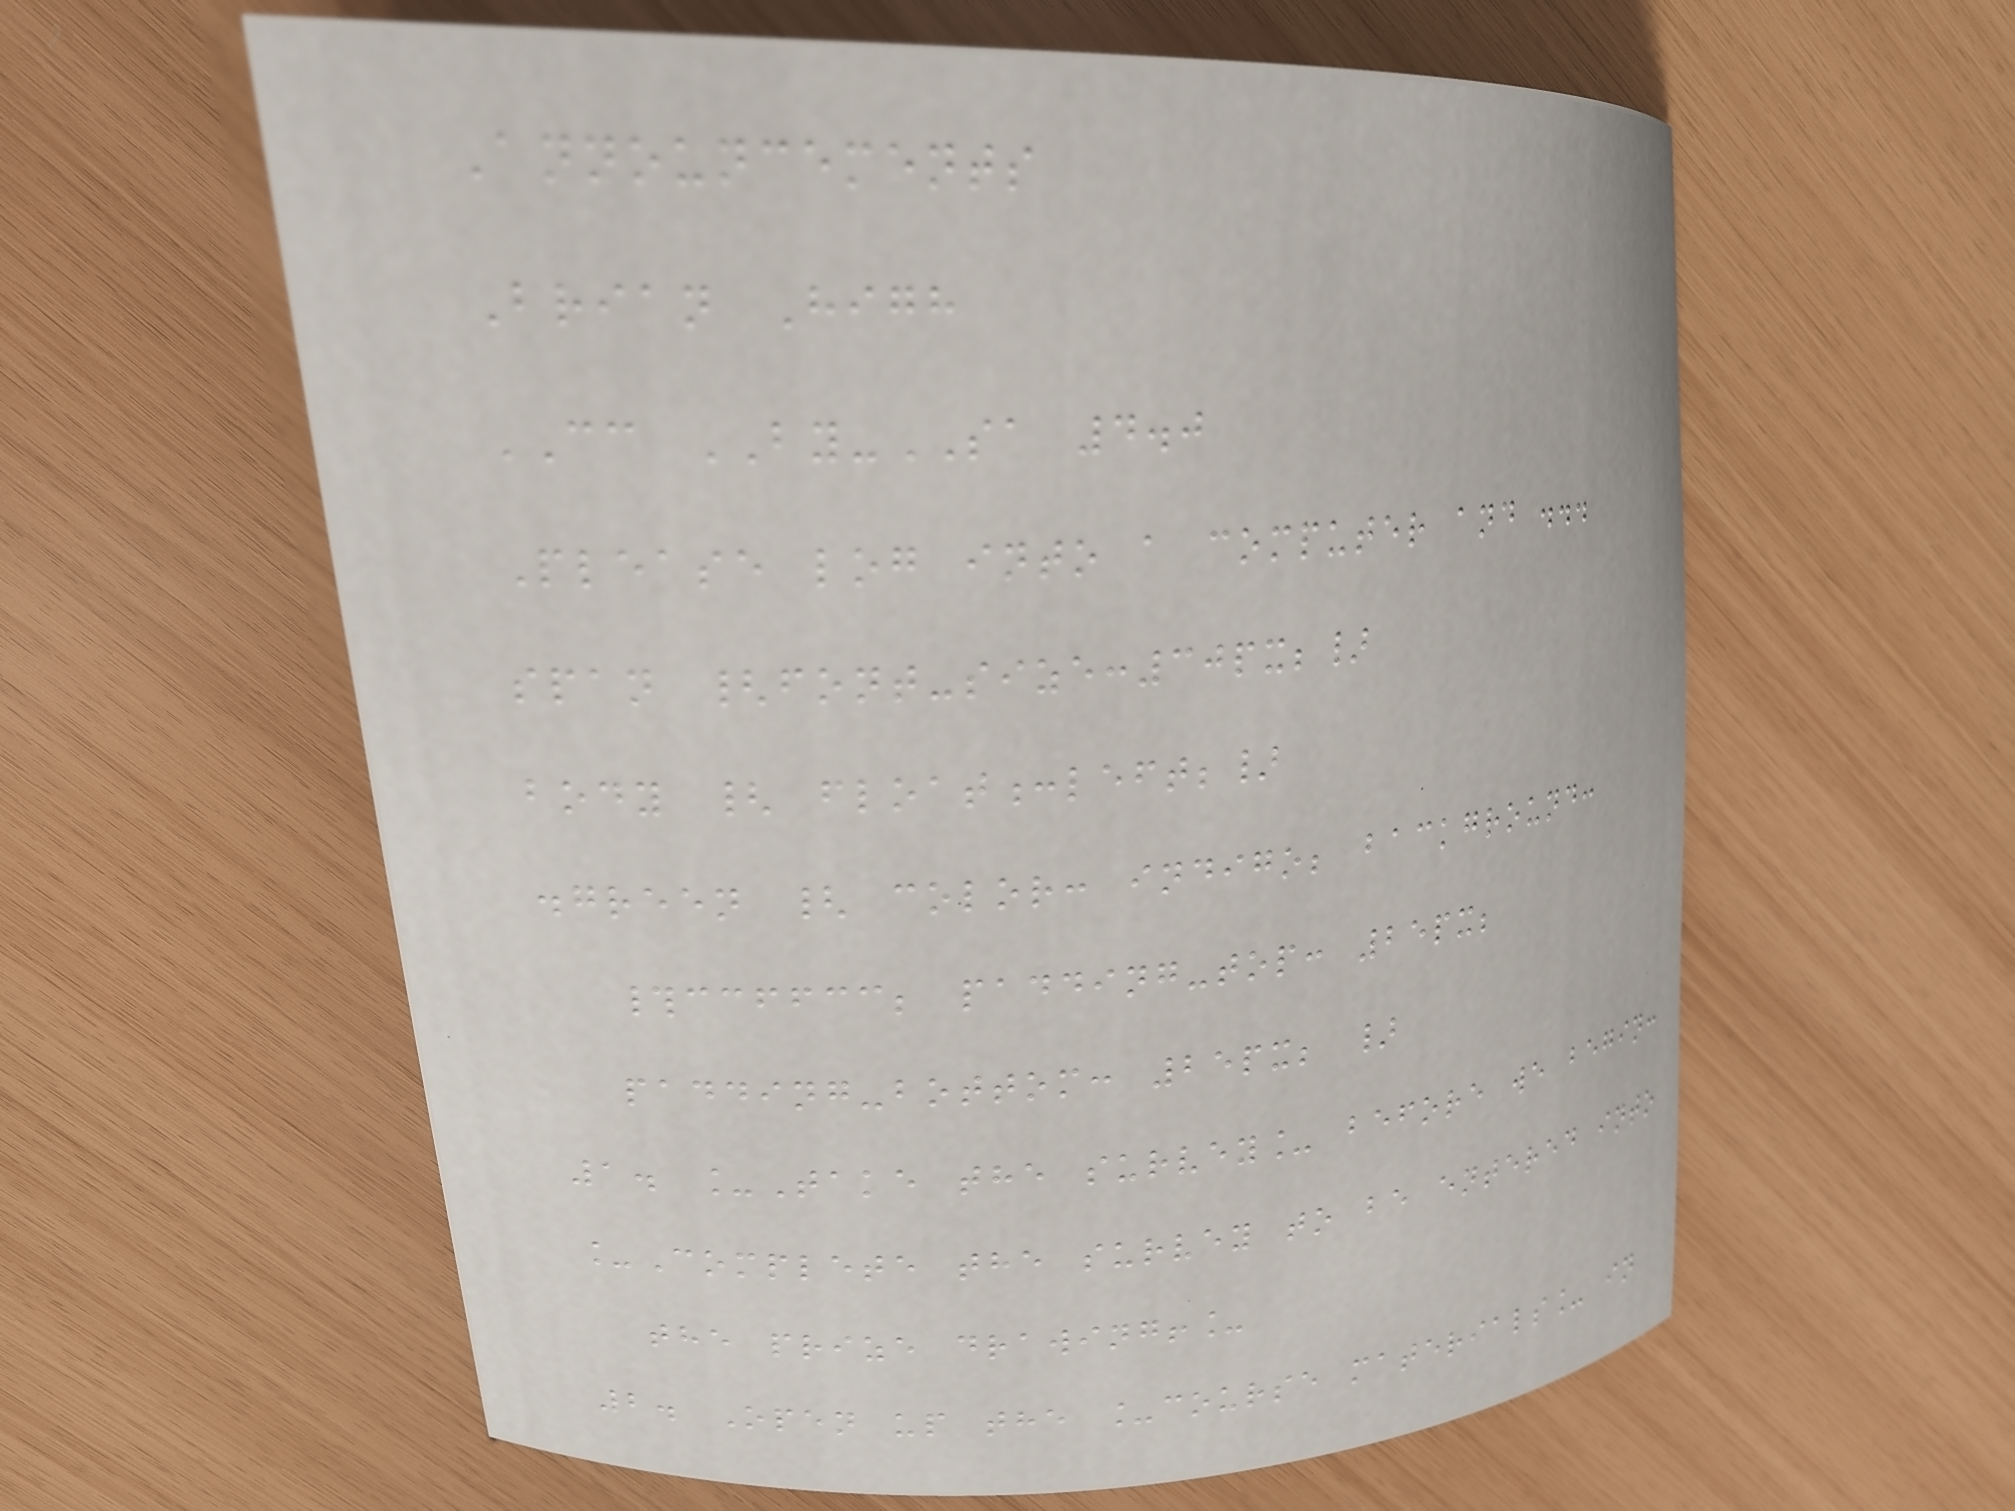Announcements
Brian High
CC BY-SA 4.0
Please log into a computer and ...
span {font-size:30px;}
body { float:left;}
.green { color: indigo; background:
#ccffcc; padding-top: 25px;
padding-bottom: 25px; }
1. _Take the survey_ before we begin:
_Complete the survey to be entered into
the prize drawing!_
2. Open up the _course materials_ in
